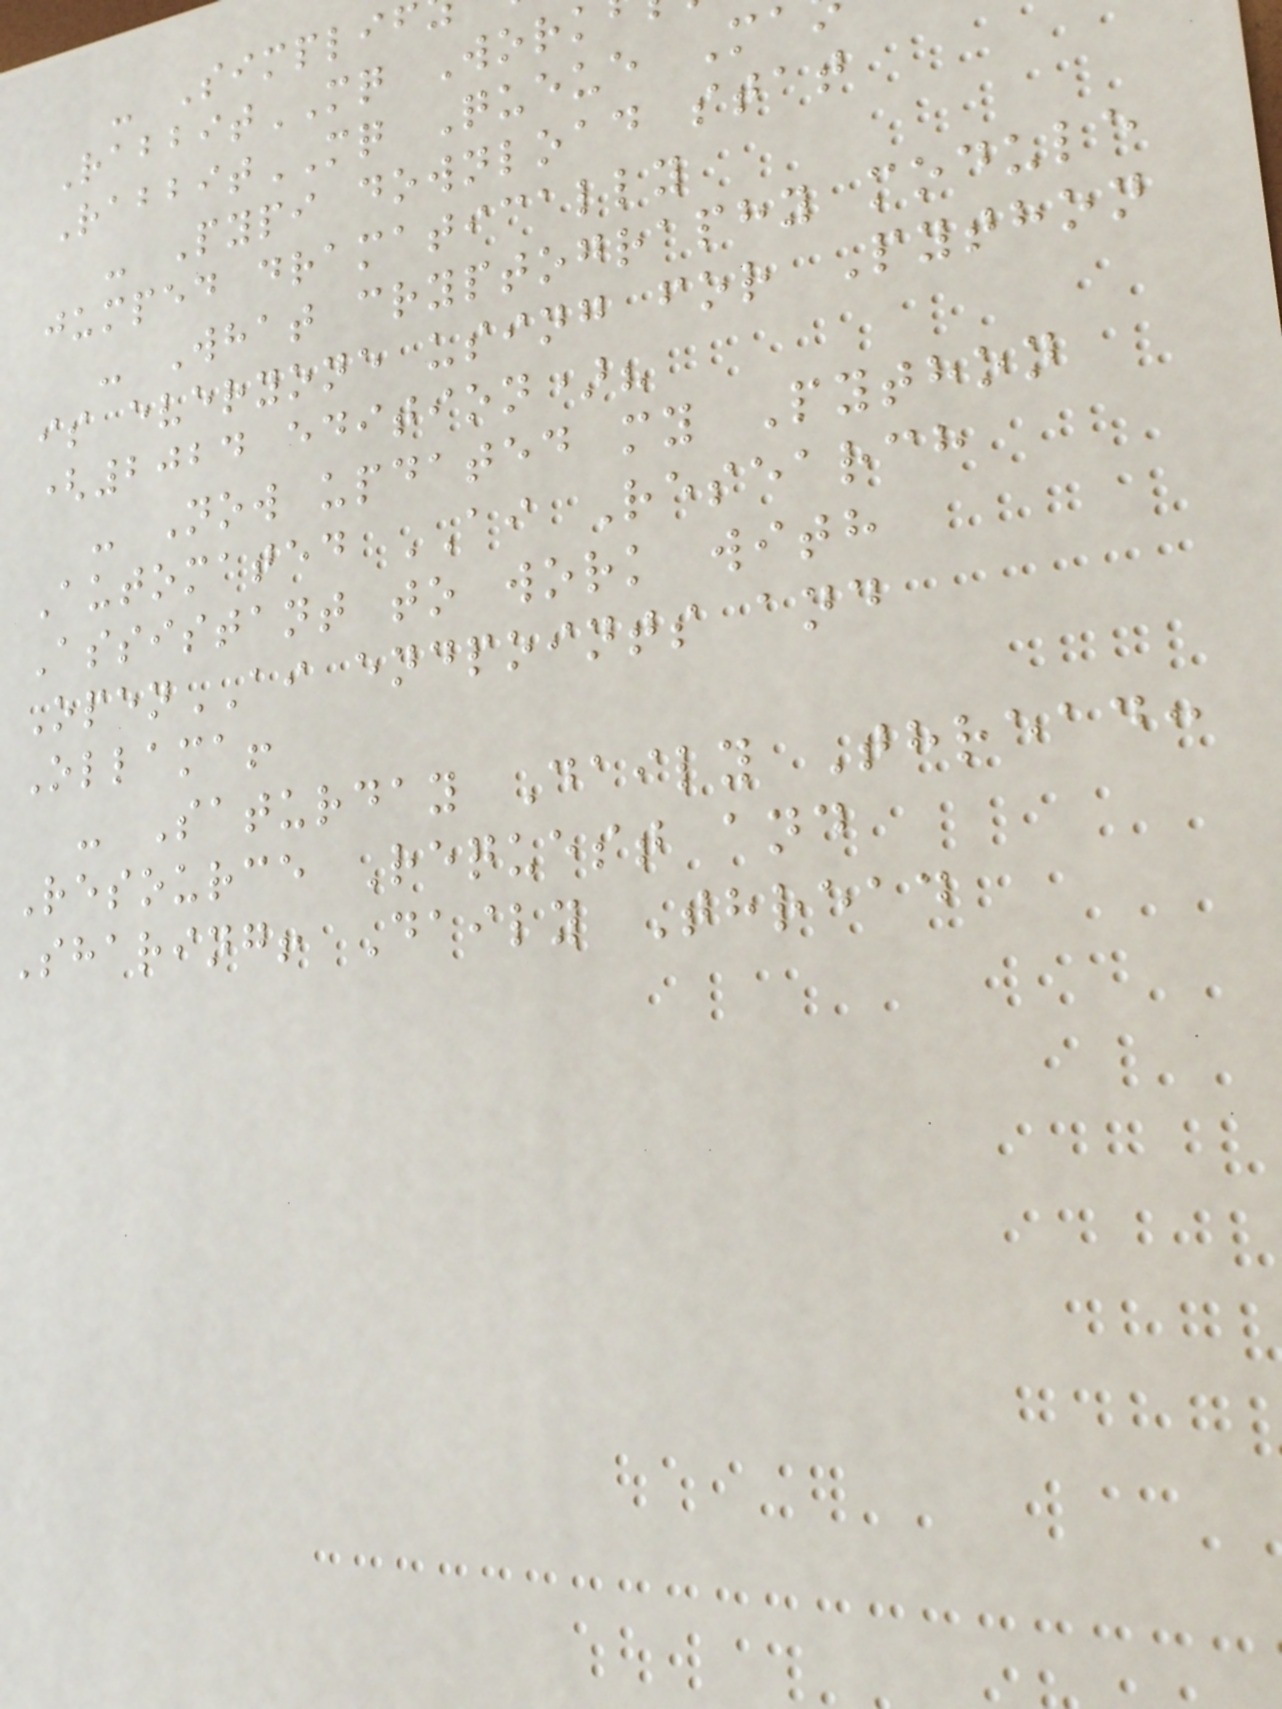- Simplif
RabbitMQ Work
RabbitMQ Queue M
- Pypi download stat
jumped dramatically
- What cryptography module
is everyone using for Python
(2024 edition)?
- Now updated my Python
Automated AI Research
Assistant to work with
OpenAI endpoints and
Ollama!
- Saturday Daily Thread:
Resource Request and
Sharing! Daily Thread
